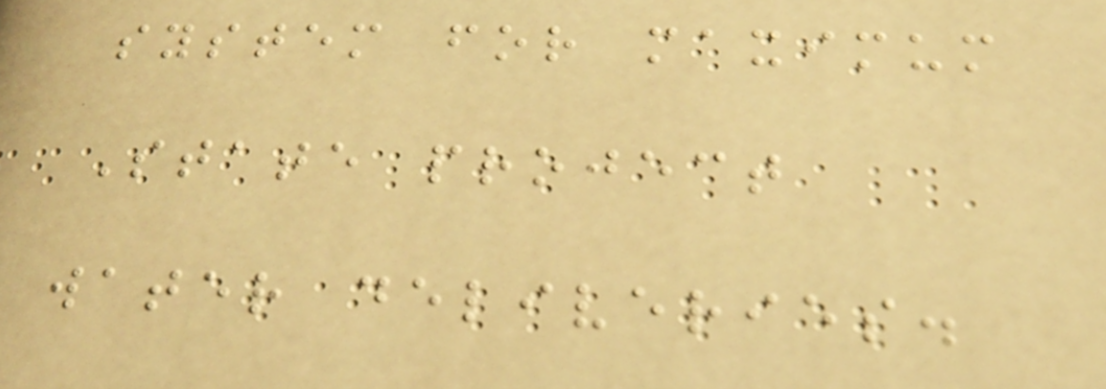system for maximum
State project
water deliveries.
